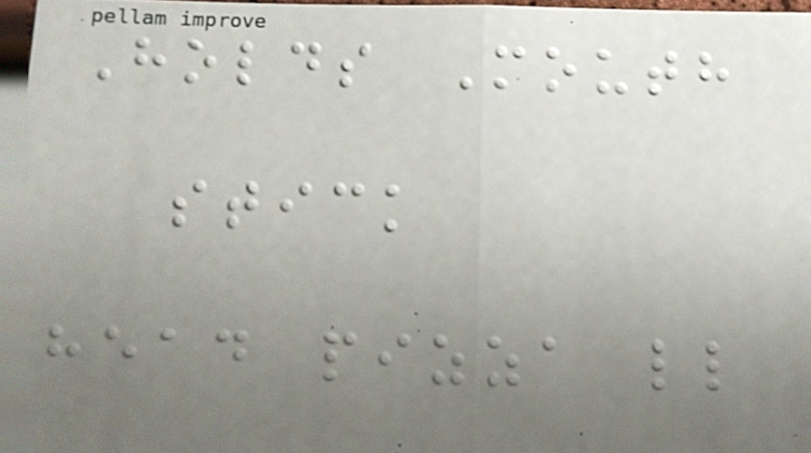Holds Mouth
stick
head pizza ll
